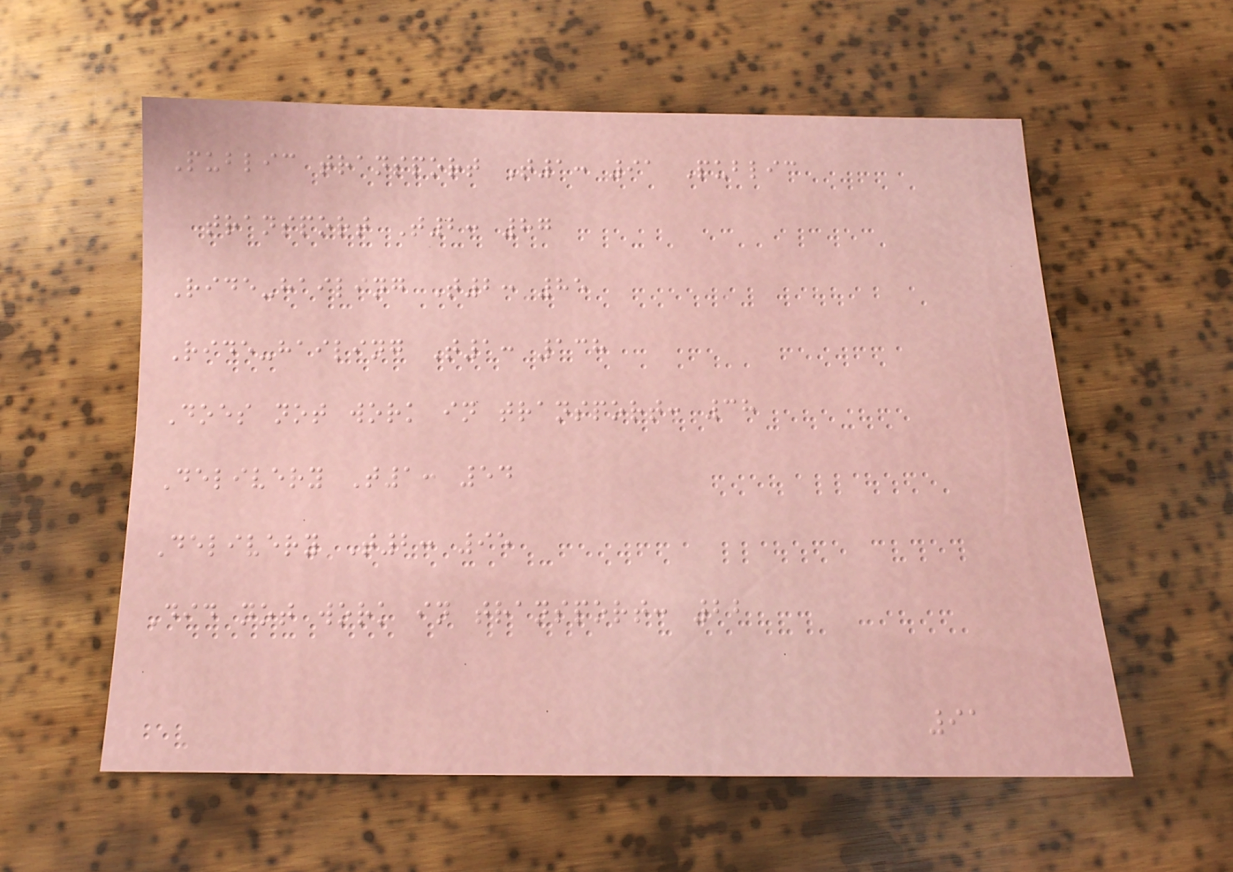Public transport T1: 91 Public
transport T2: 87
Ride-hailing T2: 85
Ride-hailing T1: 138
Does not work in transport: 38
Delivery T1: 54
Delivery T2: 95
Did not work in transport: 22
91
